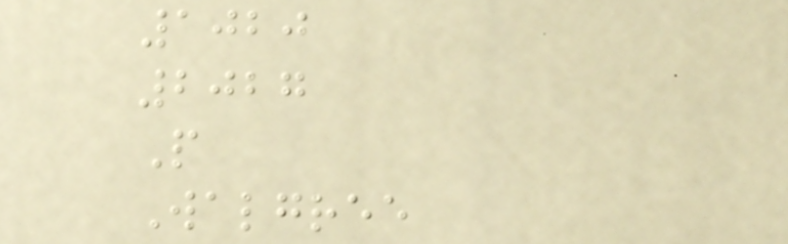1020
2027
P
Walgree
